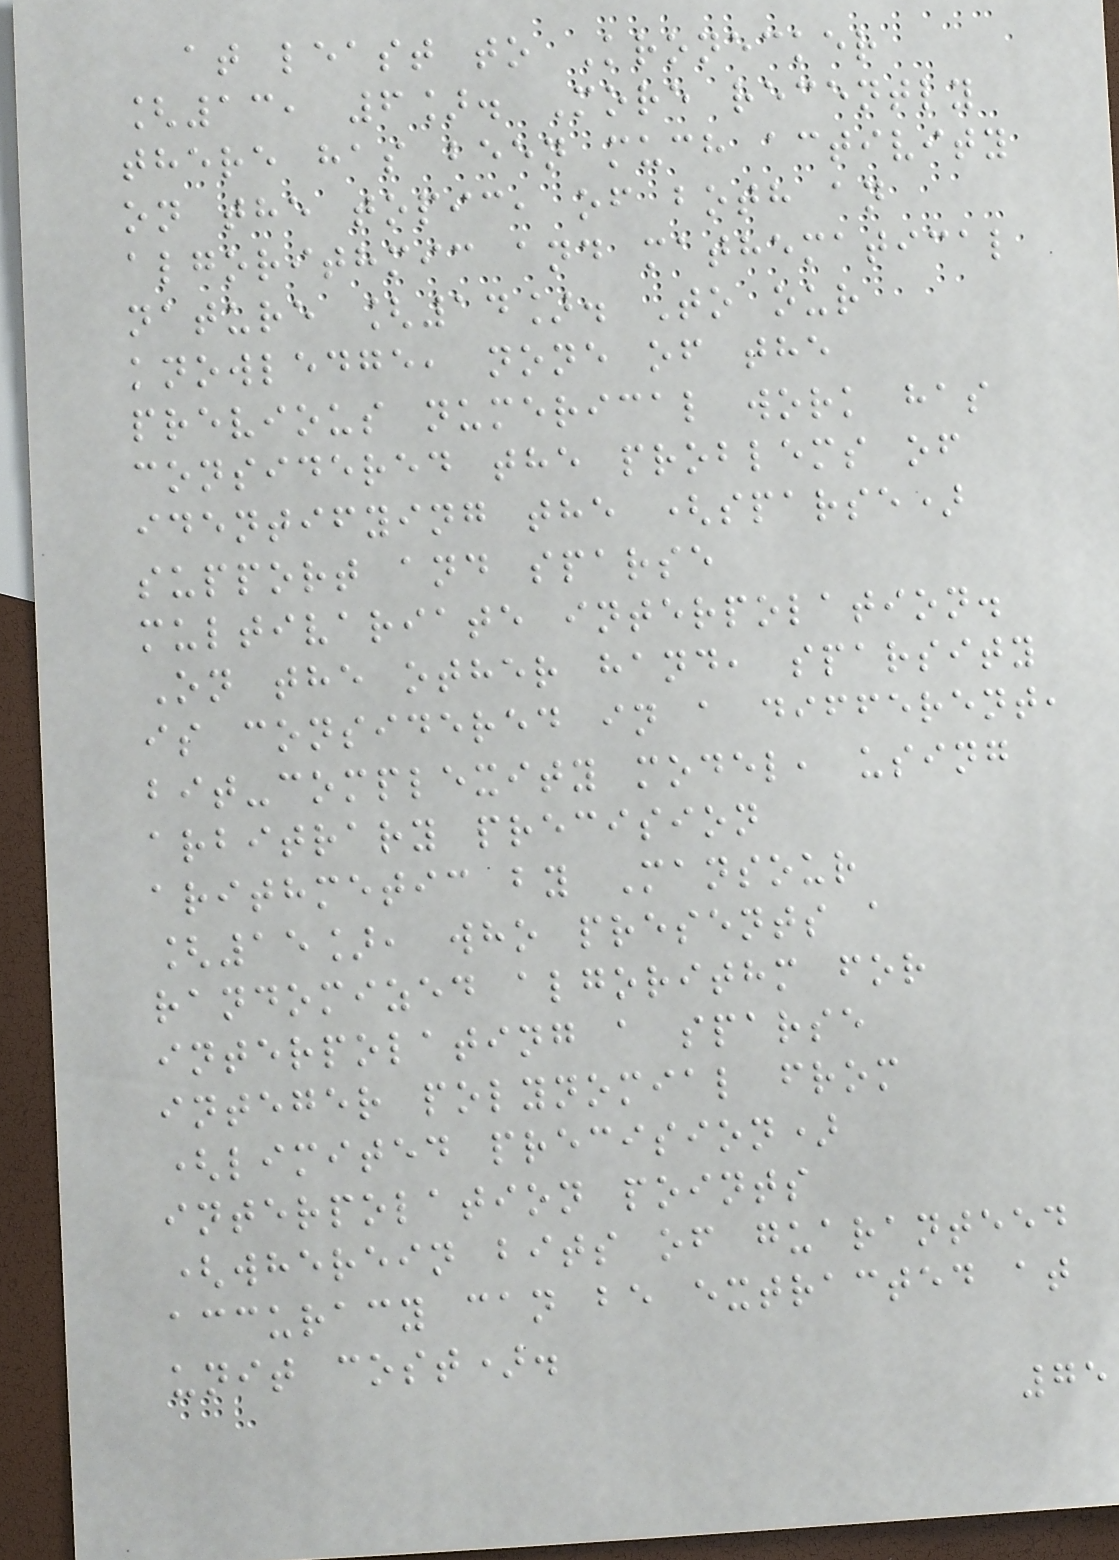at least to Kronecker
[13, 6]. More recently
there has been much activity
on the topic, of both an
algorithmic and mathematical
nature [14]. To our
knowledge, none of the
previous numerical work has
considered the problems of
identifying the (sparse)
support and sparse
multivariate interpolation.
On the other hand, sparsity
is considered in a different,
bit-complexity model, using
arbitrary precision
arithmetic by Mansour
[15], who presents a
randomized algorithm for
interpolating a sparse
integer polynomial from
(limited precision)
interpolation points
(wherein bits of guaranteed
accuracy can be extracted at
unit cost).
75
